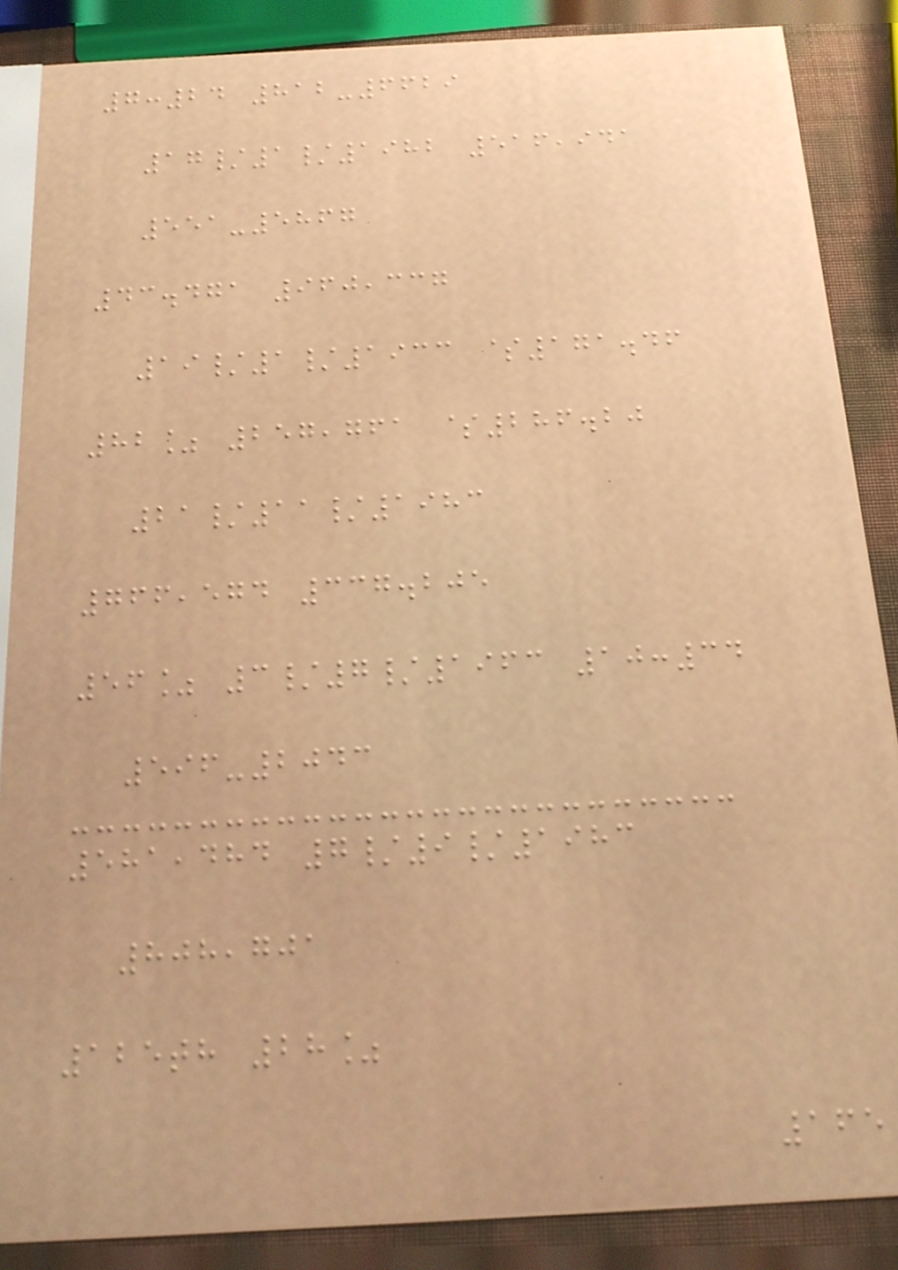7:24 812-6629
17/1/1982 516,941
551-5867
43.471 960,337
19/1/1933 $171.46
82% 257,761 $286.20
21/11/1983
766,574 337.205
56% 3/7/1963 10:34
596-2043
581,484 7/9/1983
808,701
125th 28%
165
